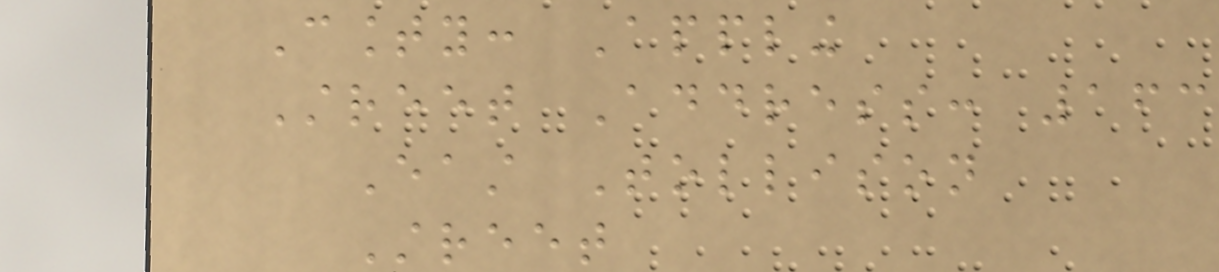County: Appling
Street Address: 163
East Tollison
Street
